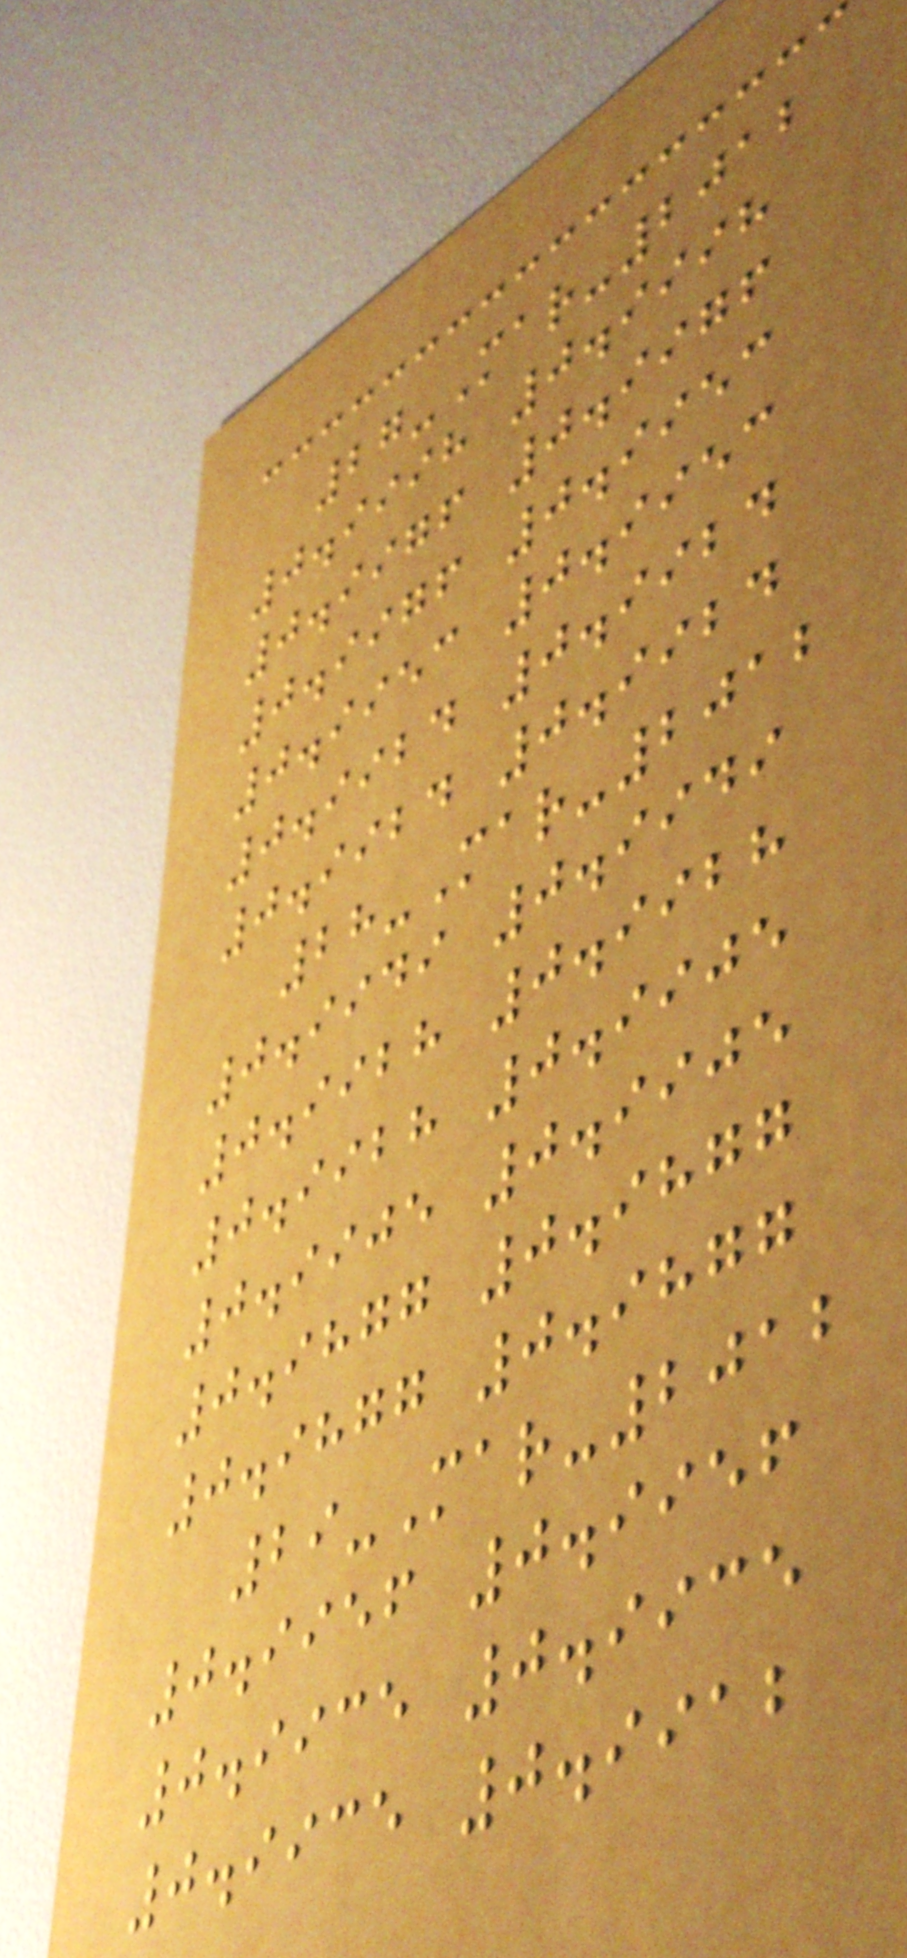27-Mar-2012
0.9998 0.9998
0.9976 0.9976
0.9976 0.9953
0.9953 0.9953
0.9924 0.9924
0.9924 0.9924
28-Mar-2012
0.9949 0.9949
0.9928 0.9928
0.9928 0.9905
0.9905 0.9905
0.9877 0.9877
0.9877 0.9877
29-Mar-2012
0.9956 0.9956
0.9935 0.9935
0.9935 0.9912
